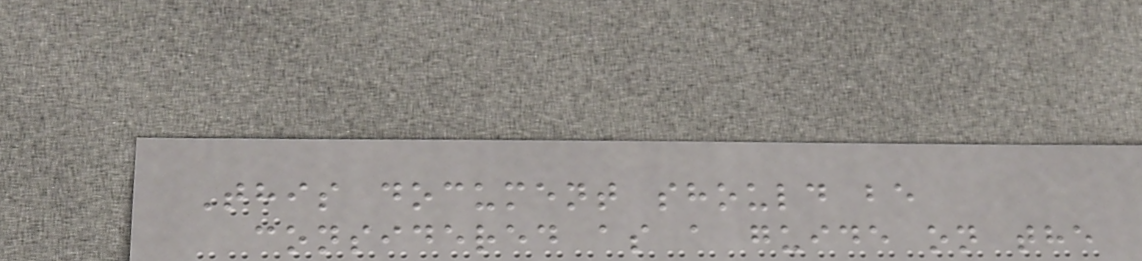This document should be
considered as a guide on the
